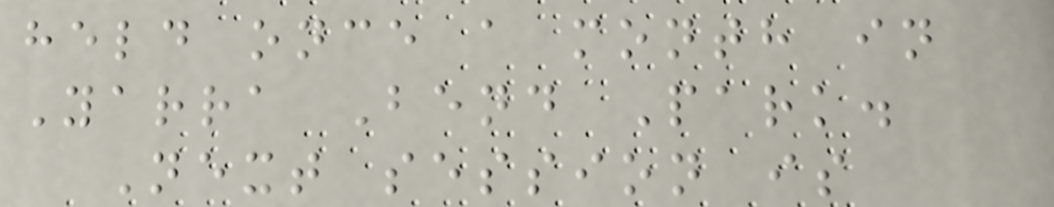held once a month in
Yarra Bend Park.
Next session is
